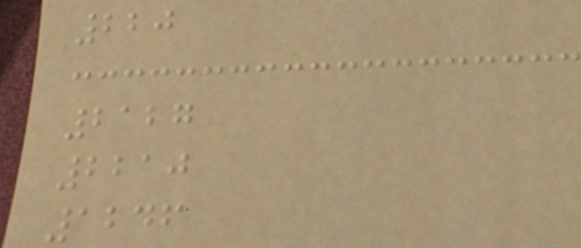220
2127
2210
1246
